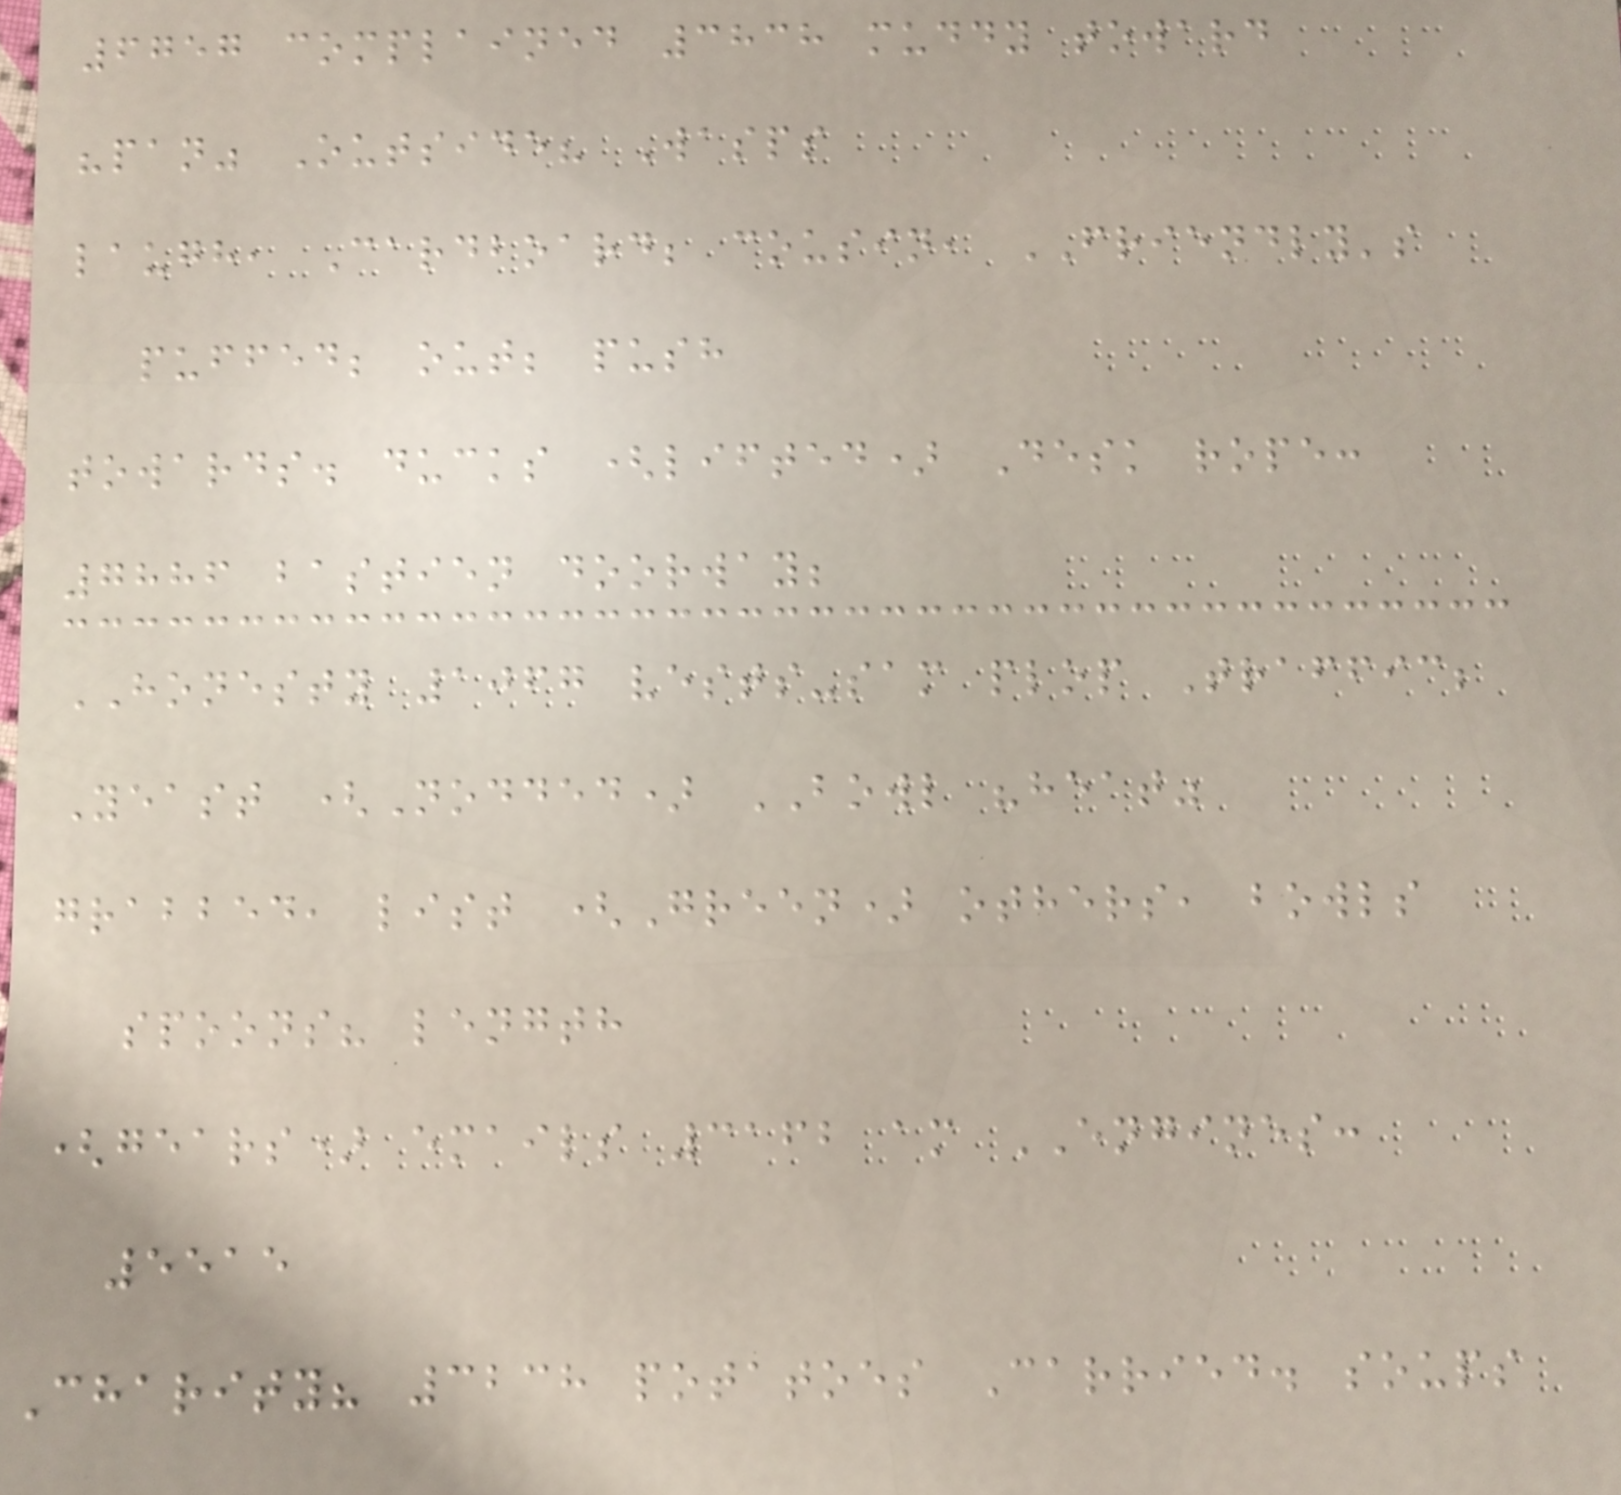6757 complained 3838 muddy toward
"pan" Outside? Wasps
laugh, Cardboard; cousin, FRIENDLY's
puffed; out; push
towards. ducks (lifted) Desk rope:
7886 bastien doorway;
HONESTY 1067 vests-sam plop Traffic;
Yeast (Nodded) BOWL "heat"
grabbed, list (Green) others, bowls
spoons? length
(gears) emails 3162 am ENGINES:
5515
Charity? 3238 potatoes Carried. soups
